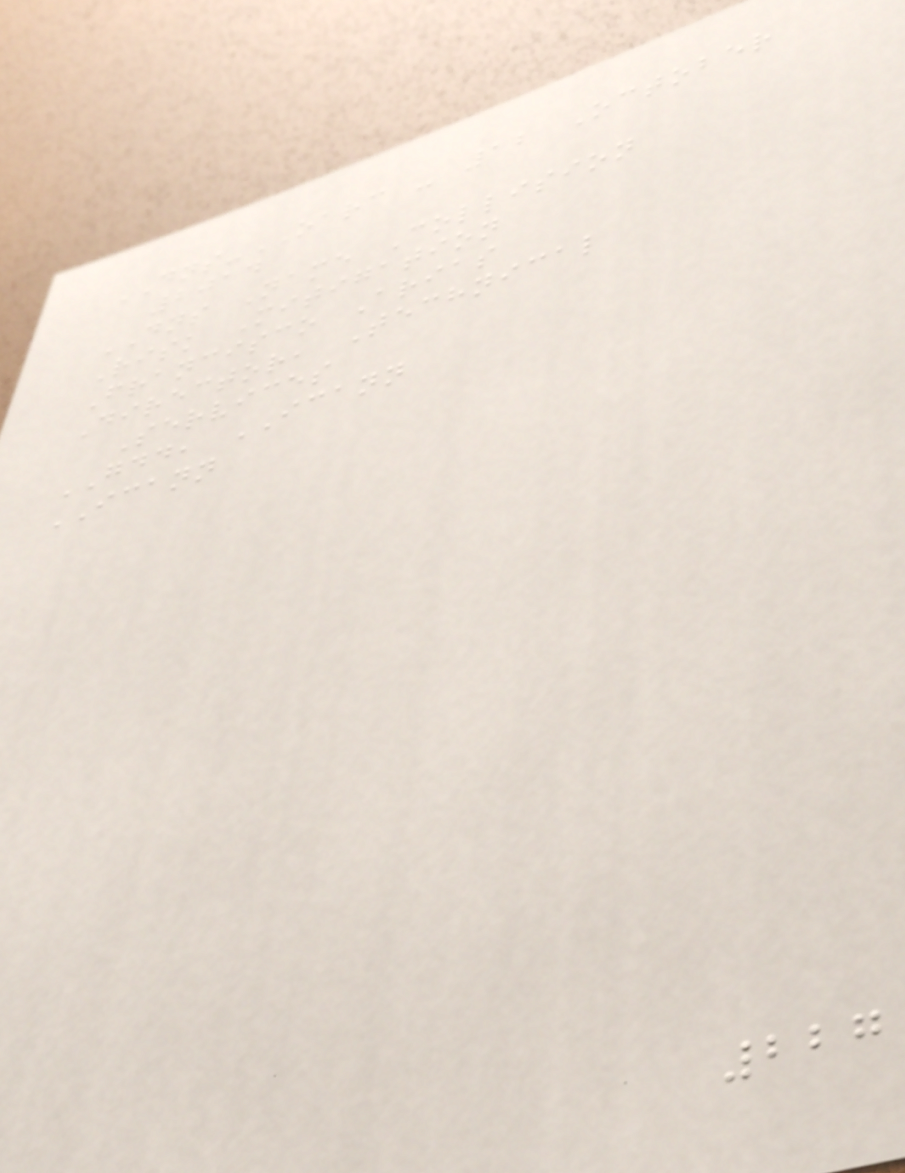DNS-OARC - 12 October
2014
DNS Name Collision
Risk Mitigation
Francisco Arias
Director, Technical
Services
GDD, ICANN
ICANN
227
